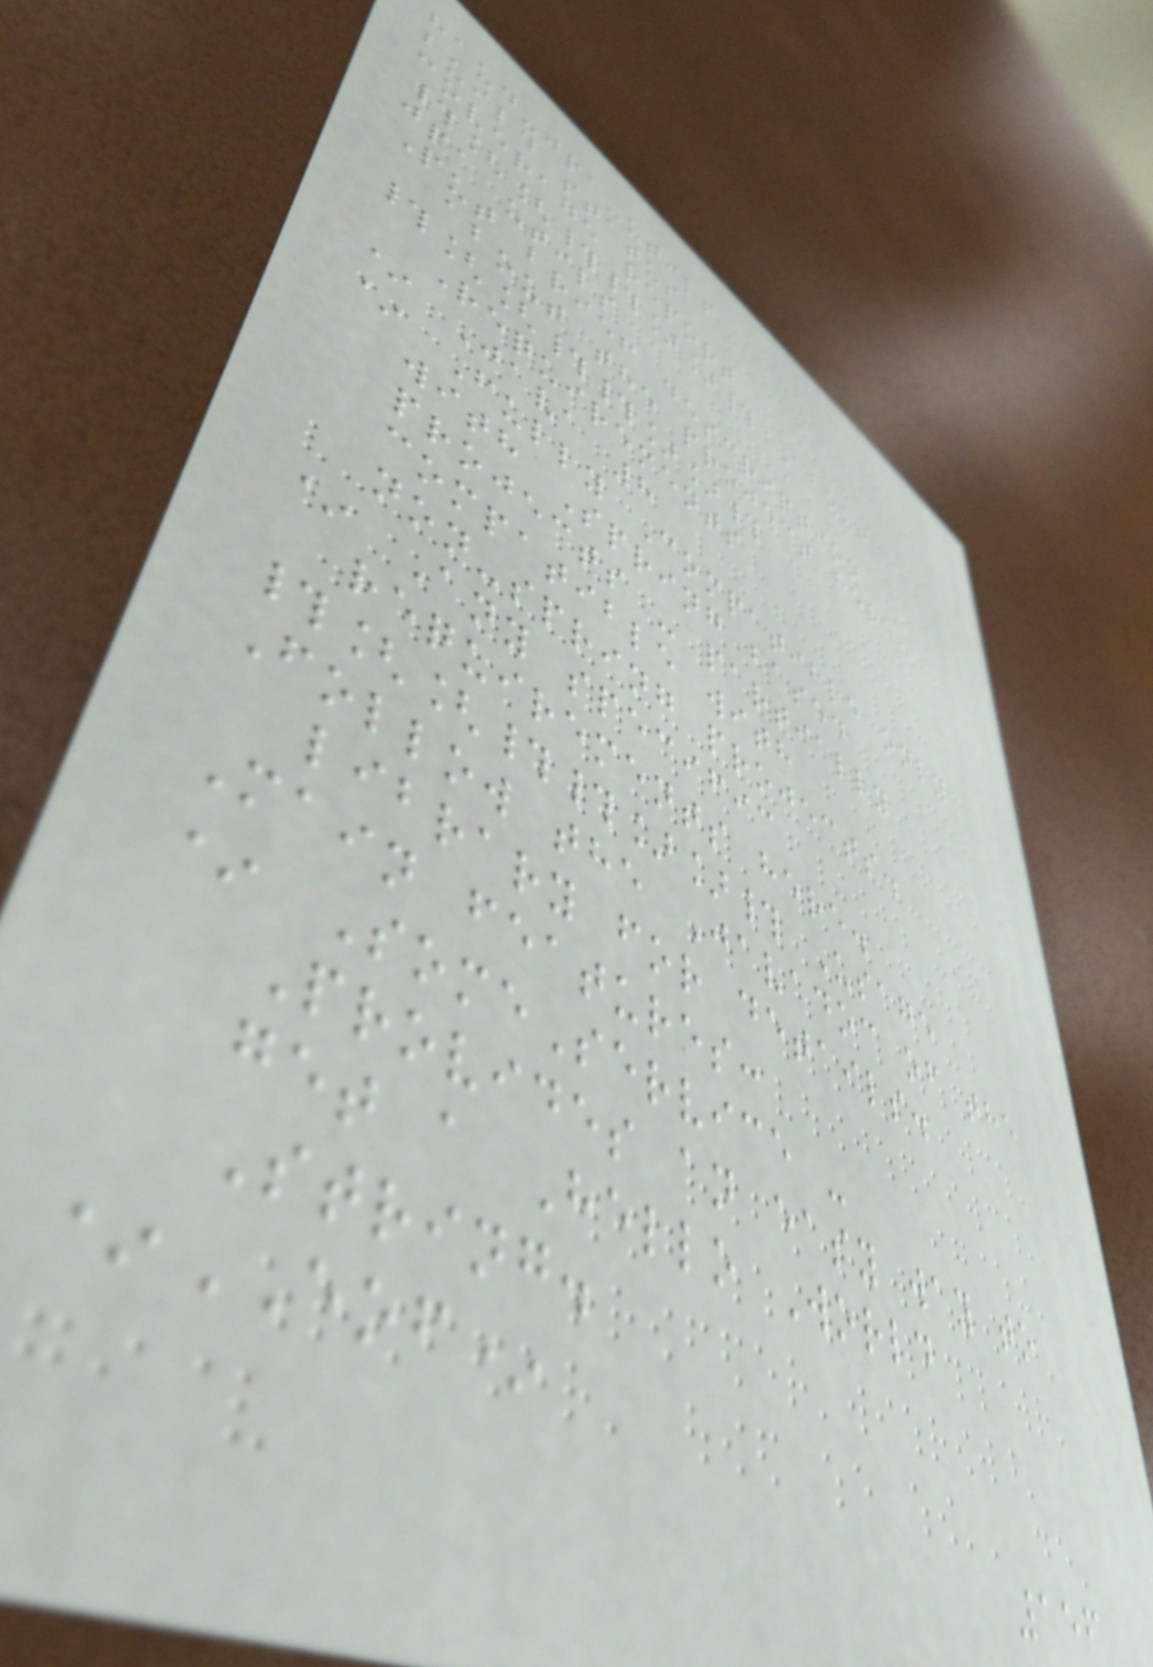haud-jpa-utils
build status
coverage report
#[[##]]# About
jpa utils
Put brief description
about the project here.
#[[##]]#
Requirements
* Java 8
* Fully Compatible only
with Spring based
projects - partially
compatible with
non-spring projects.
* Any specific
requirements here.
#[[##]]# Usage
Follow the Javadoc of the
library for details.
Main features:
* SomeService -
Provides an easy way to
get a Hello World
String.
*EOF*
156
